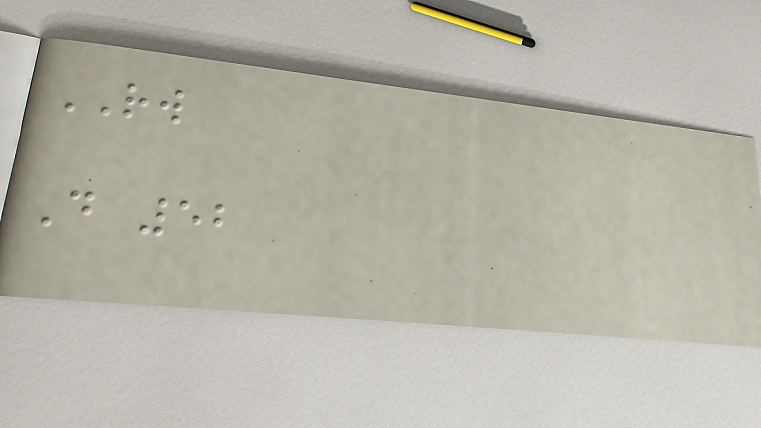RW
D 52
